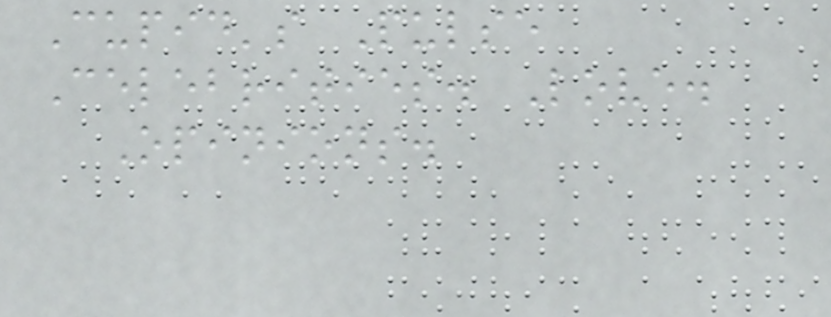Cupid's Pulse
Celebrities. Love.
Opinions.
